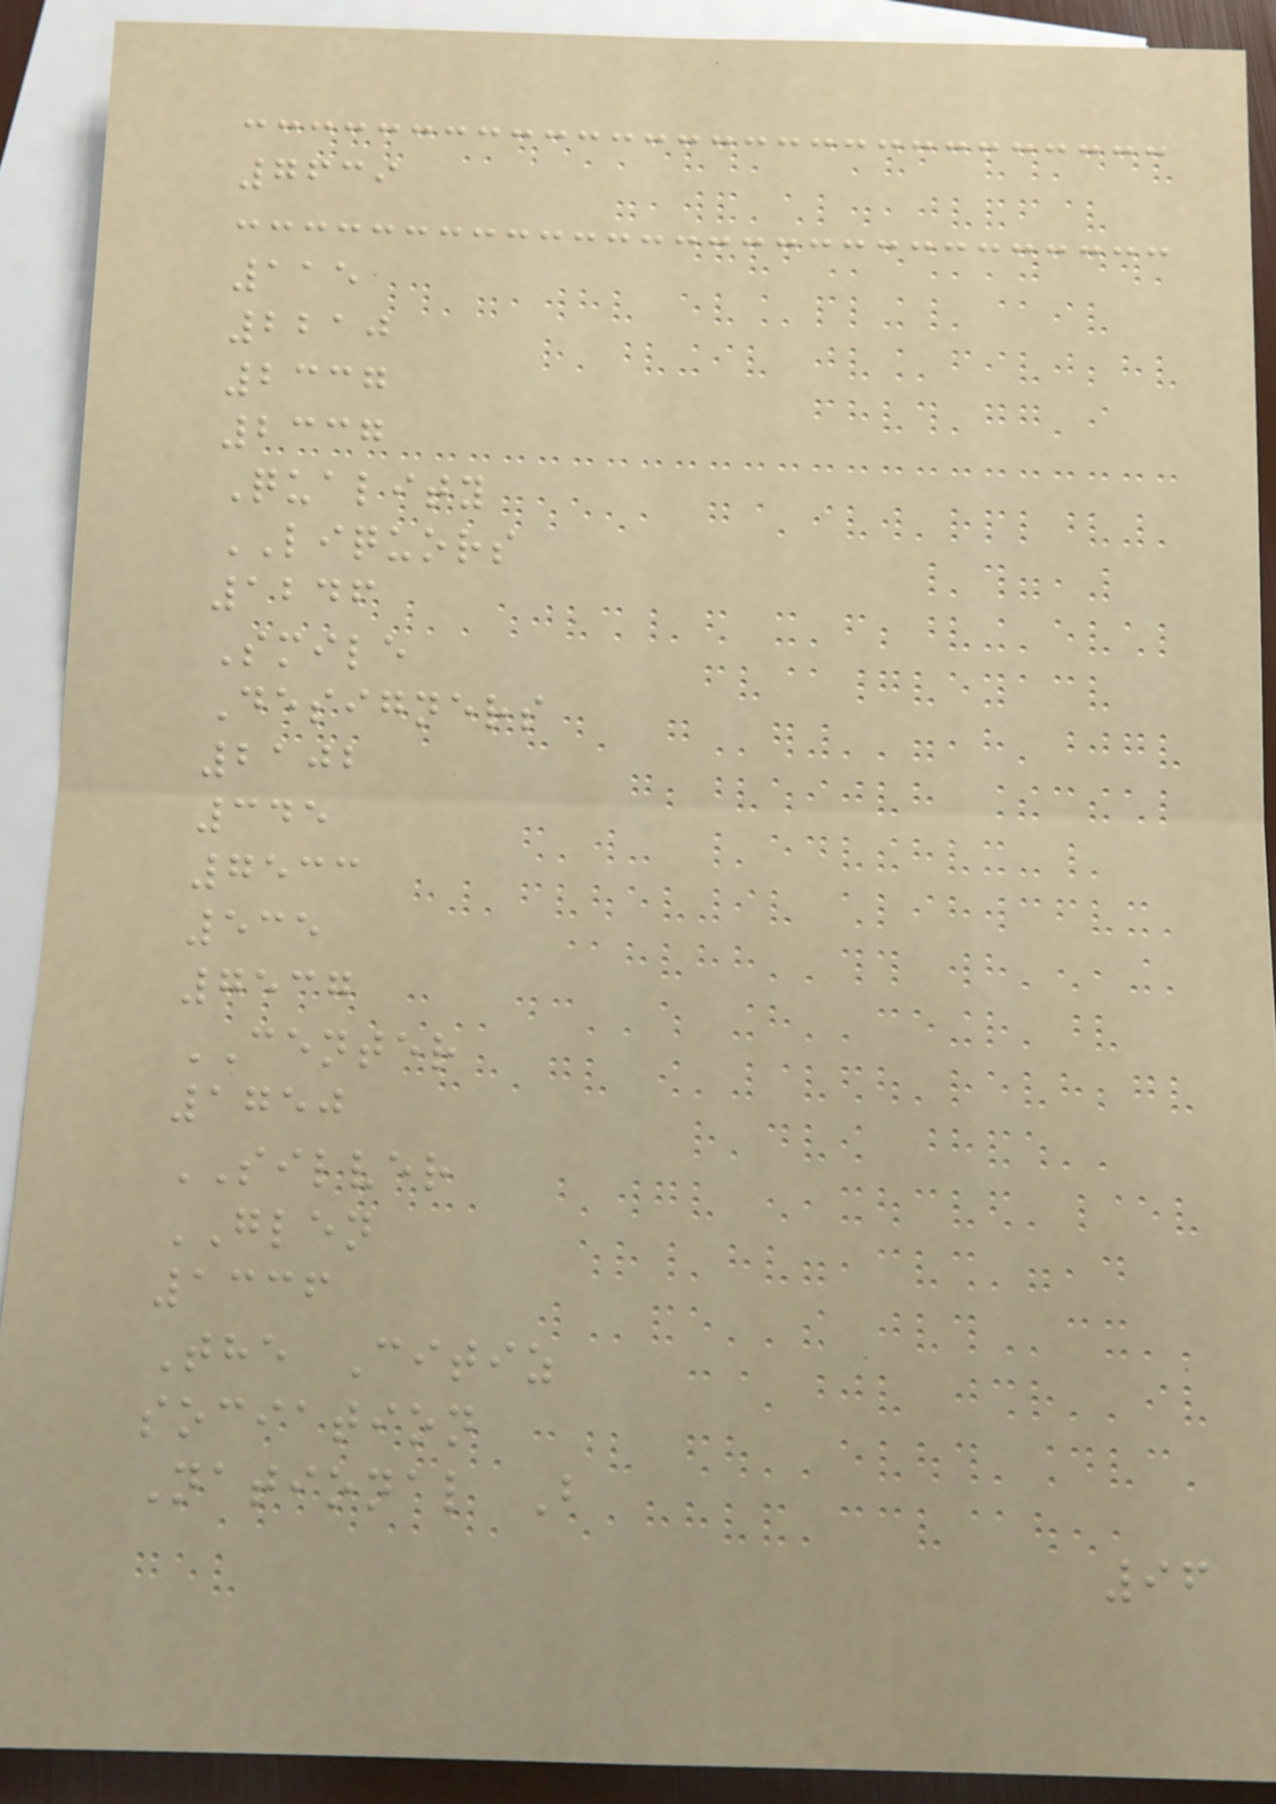7639
115
2210
2337
2337
Quality
LIQUORS
1246
Smile
Designers
2102
345
7533
535
7537
CENTER
1750
SILVER
GLEN
1336
The Citiz
sociation
National B
96
